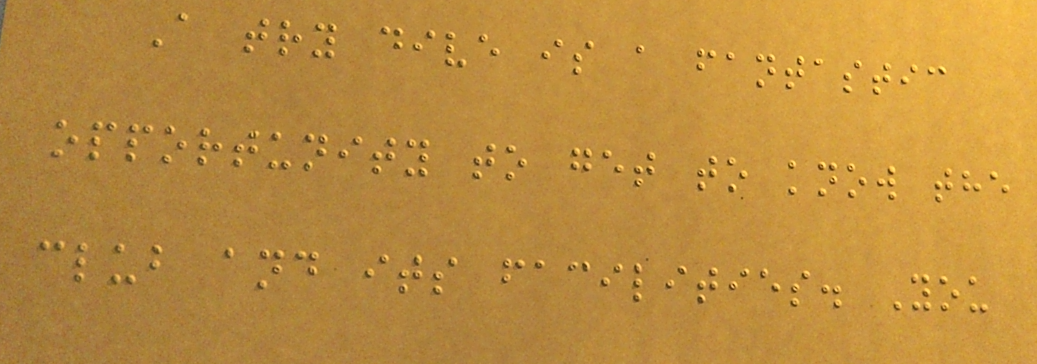A try dive is a fantastic
opportunity to get to know the
club and its facilities. You
